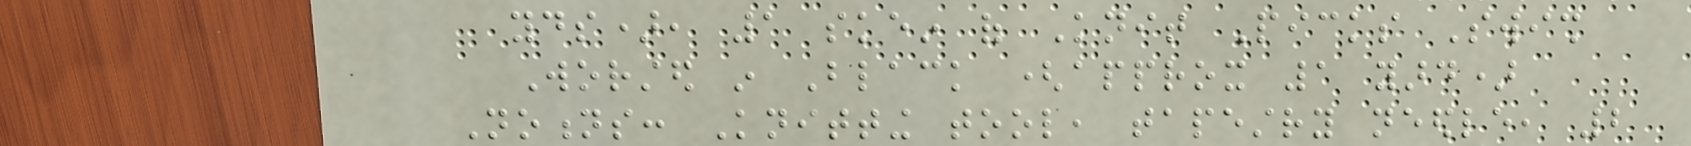yds), 1 skein of Knit Picks Swish
Worsted in Black (approx 1 yard)
Notions: Knitting tool, tapestry needle, 2
